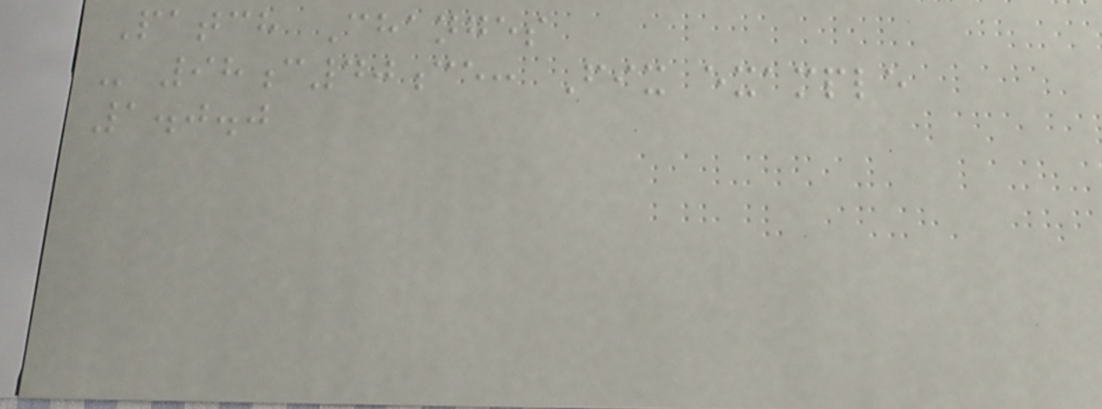Patch Changes
- 98c40ce: Fix example
1.0.0
